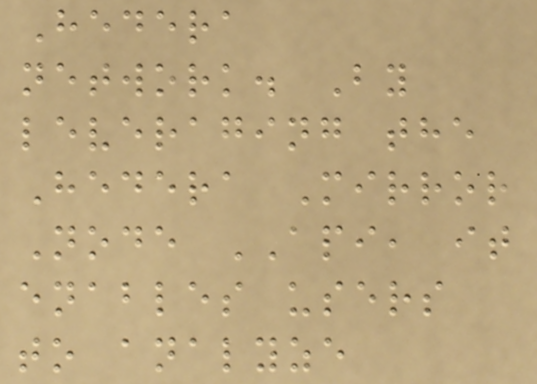Hedera
network. By
leveraging the
Hedera Mirror
Node API, it
enables users
to analyze
